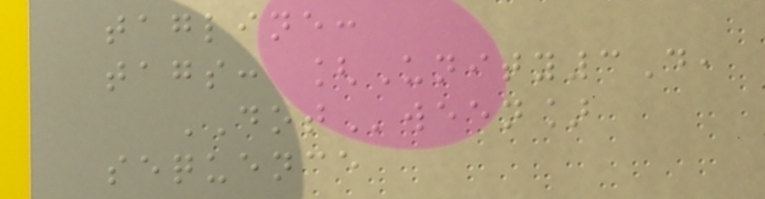tagline:
tags: [Unity3D,
DOTween]
sequence
